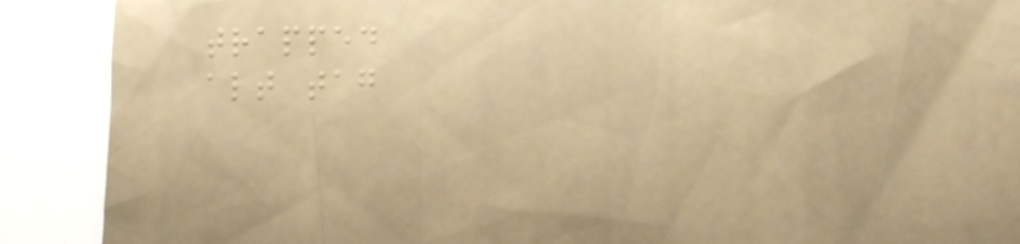trapped
alt tag
